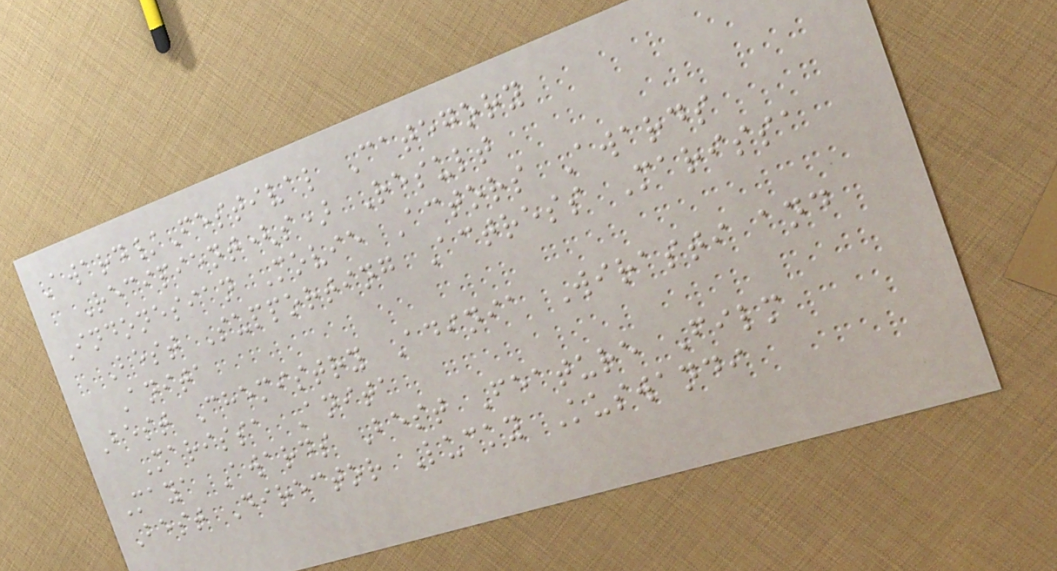Award/Festival Category
Recipient(s) Result
Indonesian Movie Actors Awards
Best Supporting Actress Marissa
Anita
Best Chemistry Adinia Wirasti and
Marissa Anita
Maya Awards Best Feature Film
Best Director Lucky Kuswandi
